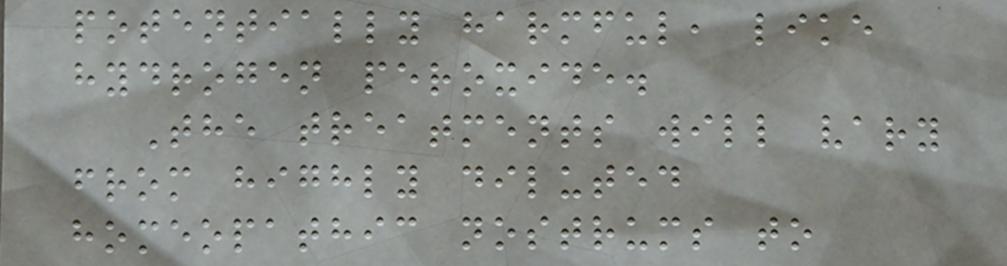potentially harmful, like
hydrogen peroxide.
The treatments will vary
from highly diluted
homeopathic nostrums to
